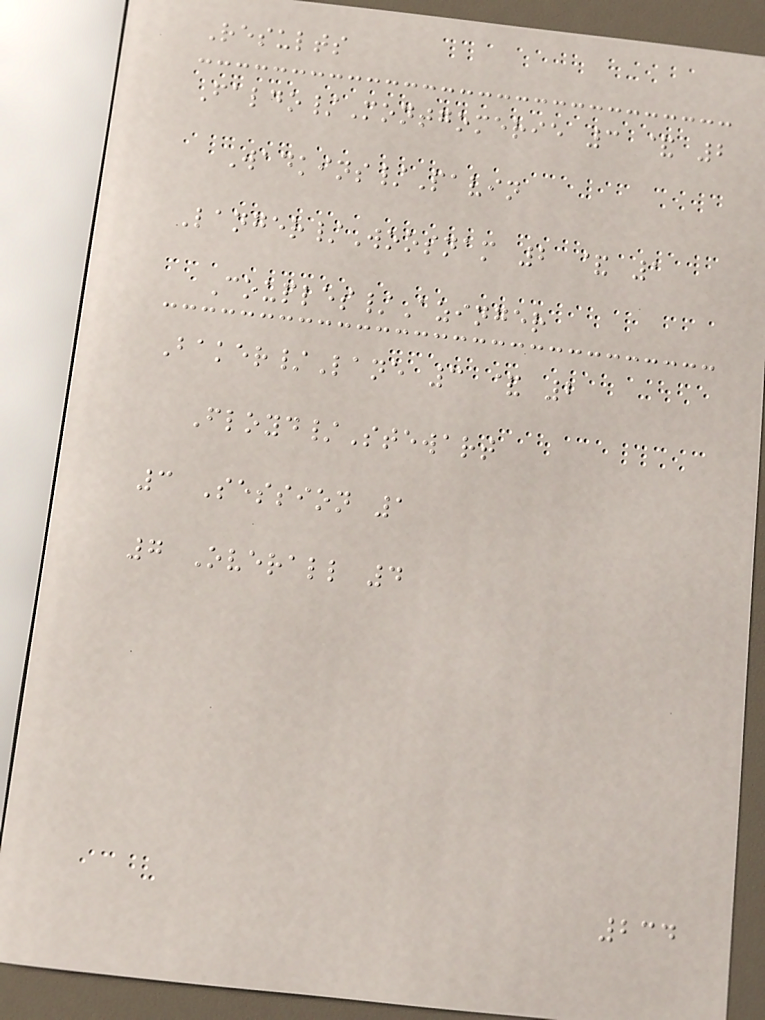Results
Faldo/Montgomerie 3 & 2
Wadkins/Pavin
Langer/Woosnam 2 & 1
Couples/Azinger
Baker/Lane 3 & 2
Floyd/Stewart
3 Session 1
7 Overall 4
234
